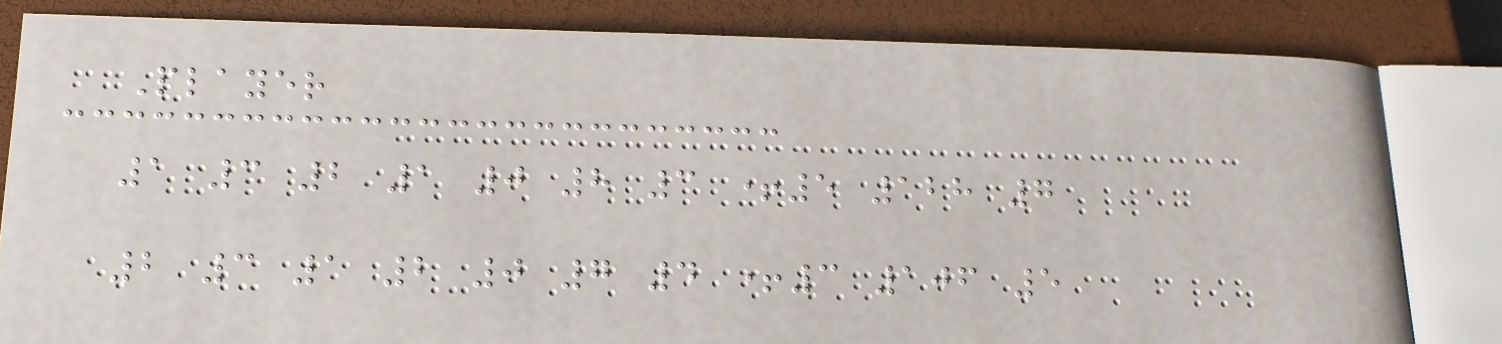Player
1 3 2 1 0 8 3 +5 128 7
2 3 1 2 0 7 4 +3 106 5
